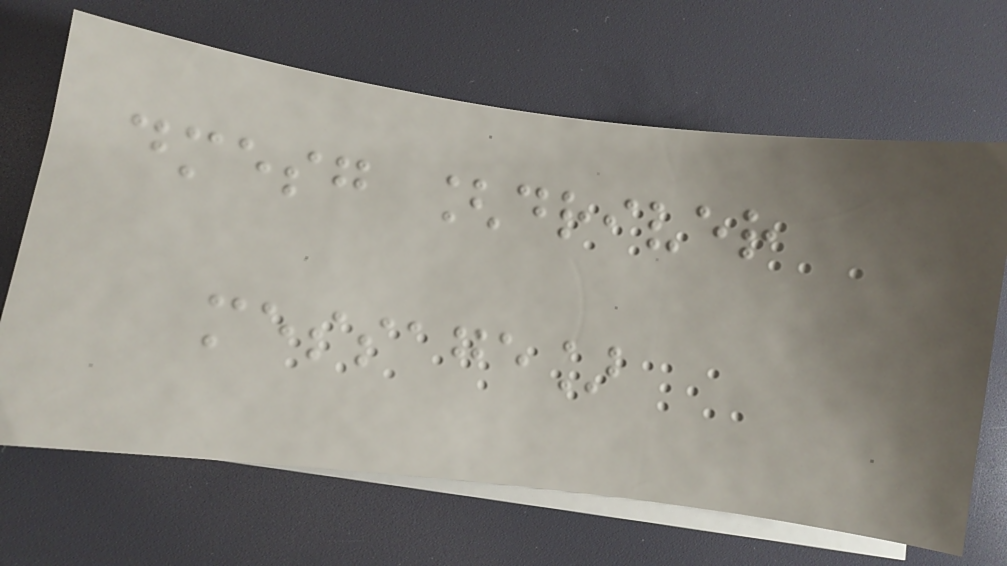dmesg [driver
message]
